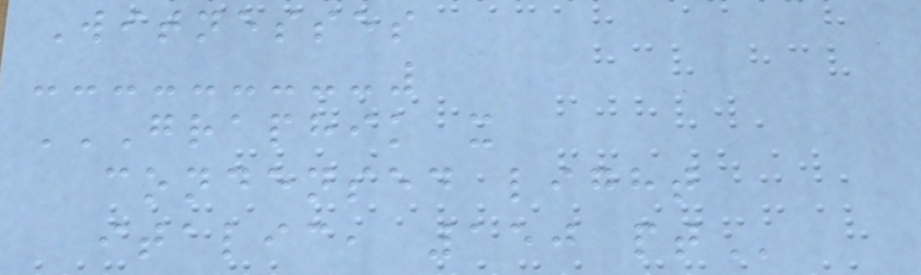Witnesses
GRAPHIK X
CONDENSED LIGHT
ITALIC, 150 PT
